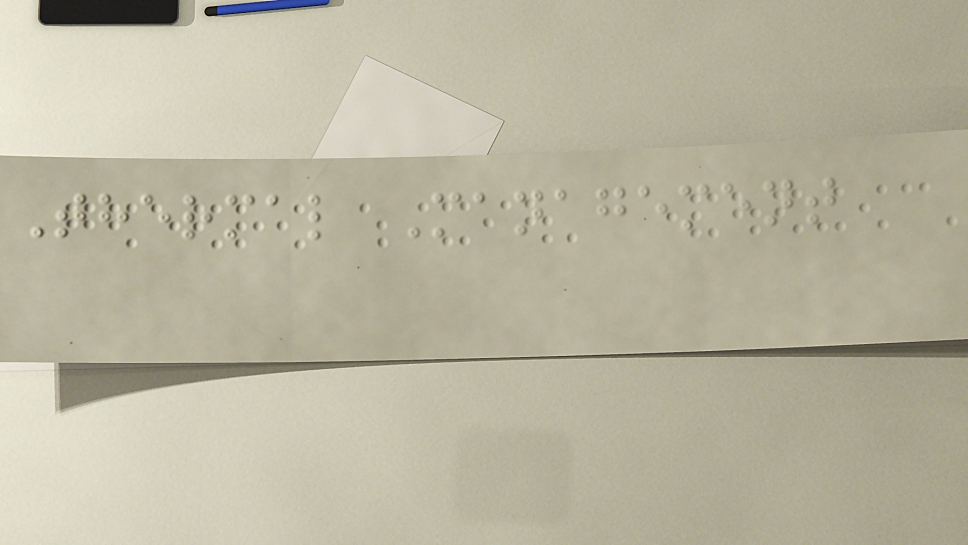Thermal Management
